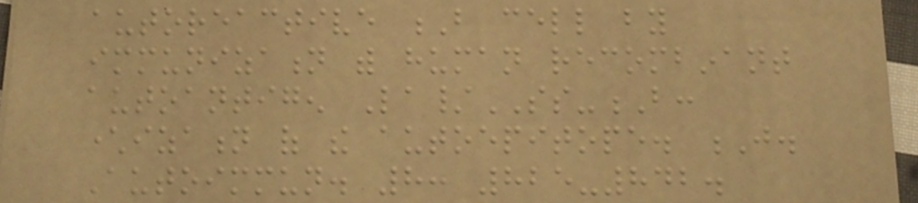autoreactive B cell by
immunization with human recombinant
autoantigen La/SS-B:
characterization of the autoepitope. J.
Autoimmun. 8: 825-842.
